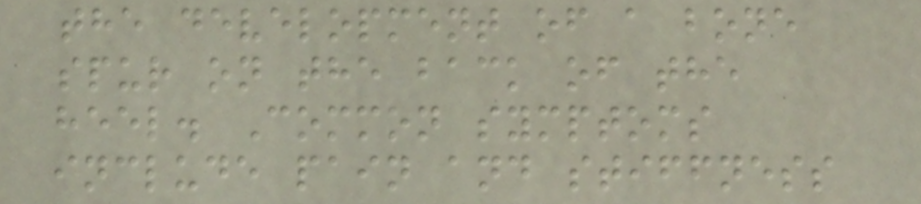the development of a bone
spur on the back of the
heel. Common symptoms
include pain and stiffness
